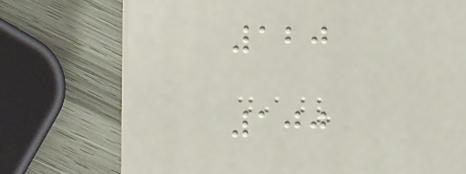120
100
